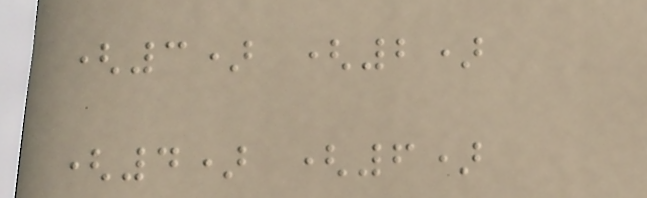(3) (2)
(4) (6)
